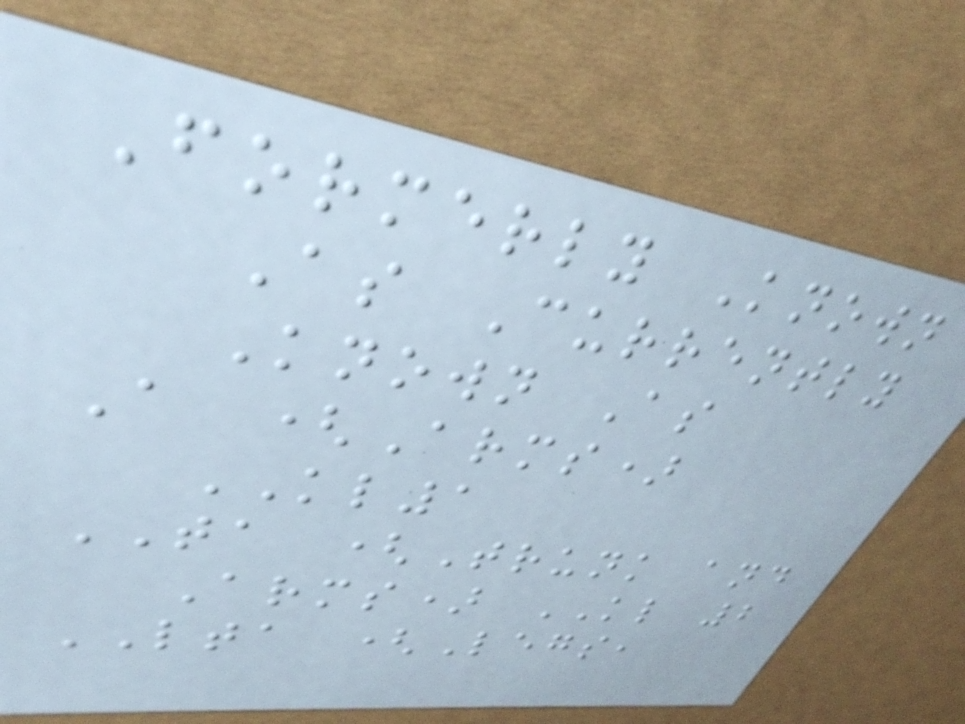Formerly Known
As Currently
Known As
A (Arms)
KL1
TA (Trunk and
Arms) KL 2
LTA (Legs,
